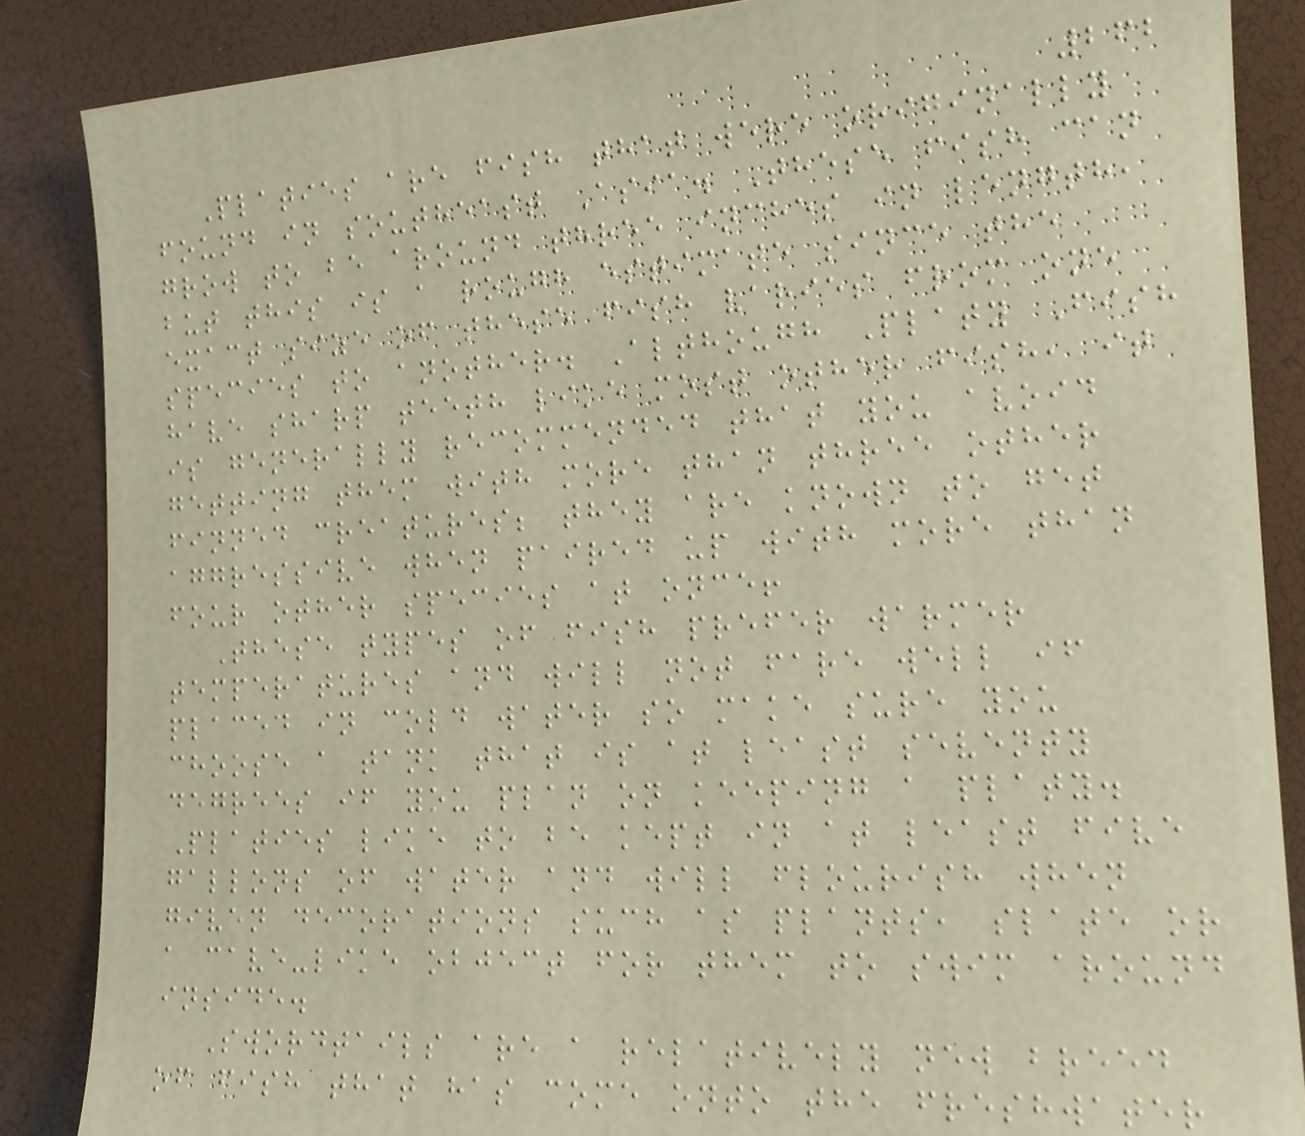262
Platies are fish that were originally
found in southeast Asia. These fish can
grow to be around three inches in length,
but this is a rough estimate since the
exact size of these fish varies from one
species to another. Although Platy Fish
have sharp teeth like most other fish, it
is generally recommended that you avoid
getting them with more than three other
finned creatures; they are known to get
aggressive when paired up with more than
four other species at once!
These types of fish prefer warmer
temperatures and will not fare well if
placed in cold water so make sure you
choose a tank that is at least seventy
degrees if you plan on keeping a platy.
Platies like to be kept in at least five
gallons of water and will flourish when
given decorations such as plants, slate or
a cave-like object for them to swim around
inside.
Swordtails are a relatively new breed
of fish that has come onto the freshwater
